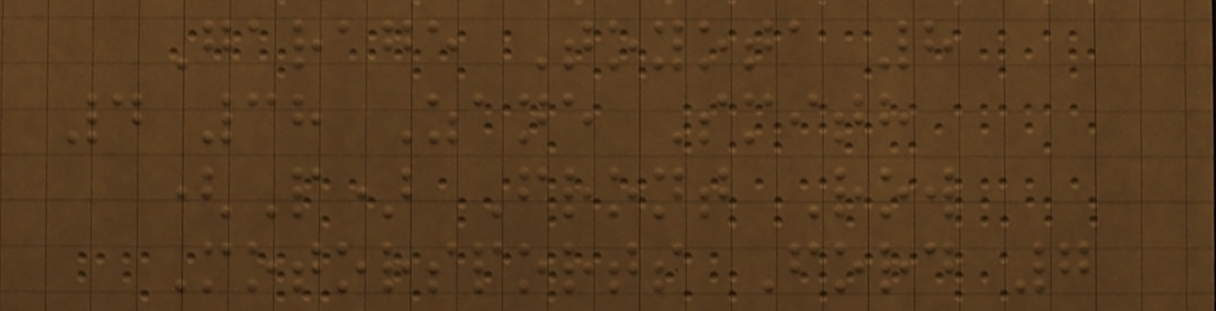Garage Toyota 8
4 38 Zane Smith
(P) Front Row
Motorsports Ford 7
